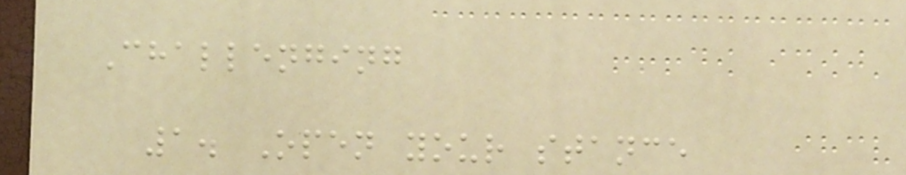Challenging
1. Open your stance
